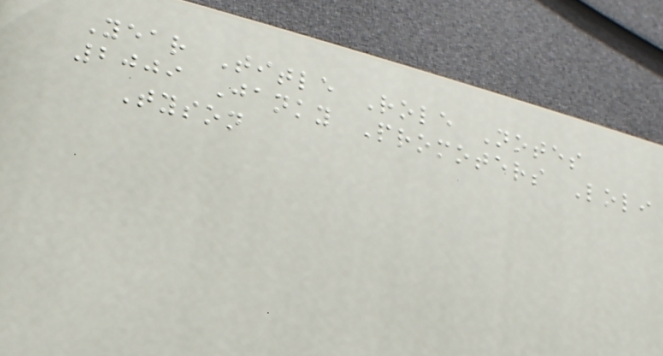Year Title Role Notes
2009 Janky Promoters Loli
Tyson
